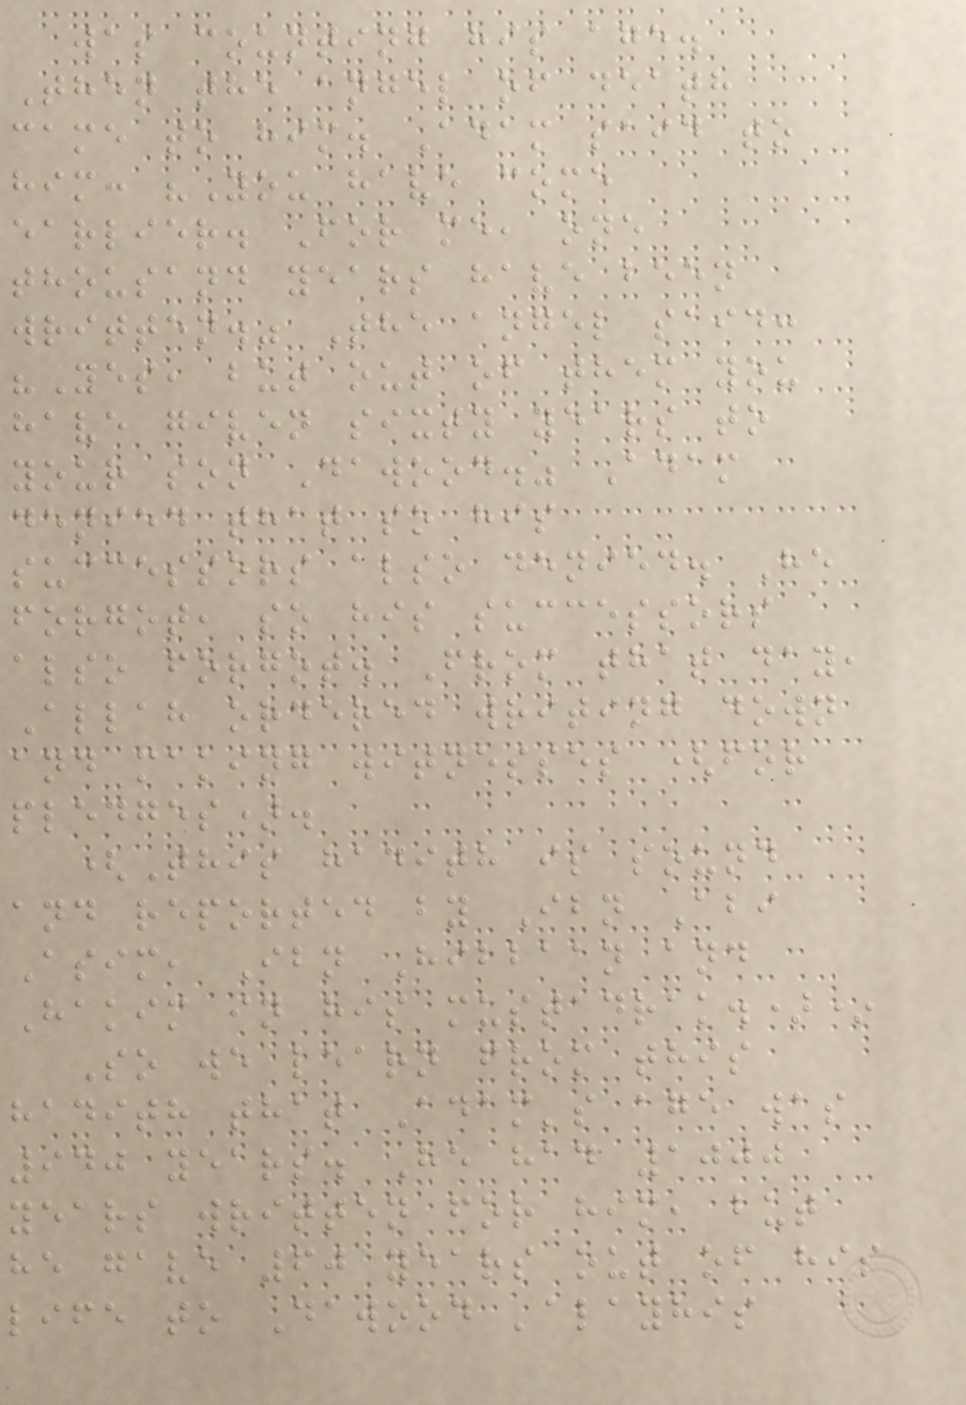was counting his age.
Then the angel of death
came to him. Adam said to
him: "You have come
earlier. For me, one
thousand years have been
written." The angel said:
"Yes, but out of them you
have given sixty years to
your son Dawood." Adam
denied that so his
successors also denied. He
forgot, so his successors
also forgot. From that day,
Allah ordered writing down
and making witnesses (for
pledges).
(This hadith is sound
and reported by Ibn Abi
Asim, Ibn Hibbaan and
Hakim in his mustadrak.)*
So we learn from this
hadith that Adam's age was
940 years. He had 1000
years written for him, but
he gave 60 years out of his
life to Dawood 'alayhis
